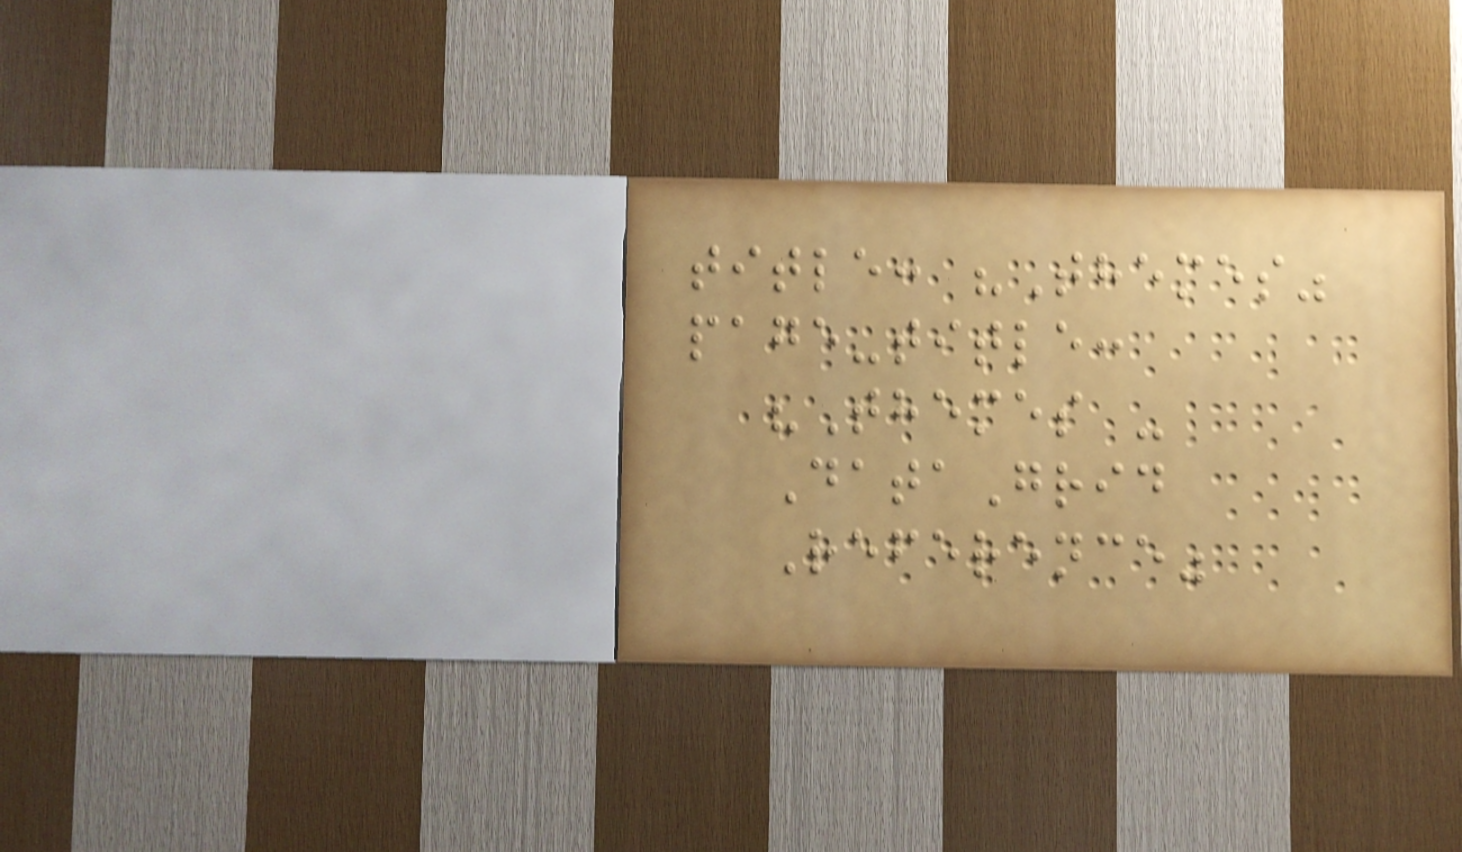title: "Themes"
page-title:
"Themes -
DataGrid
Reference"
